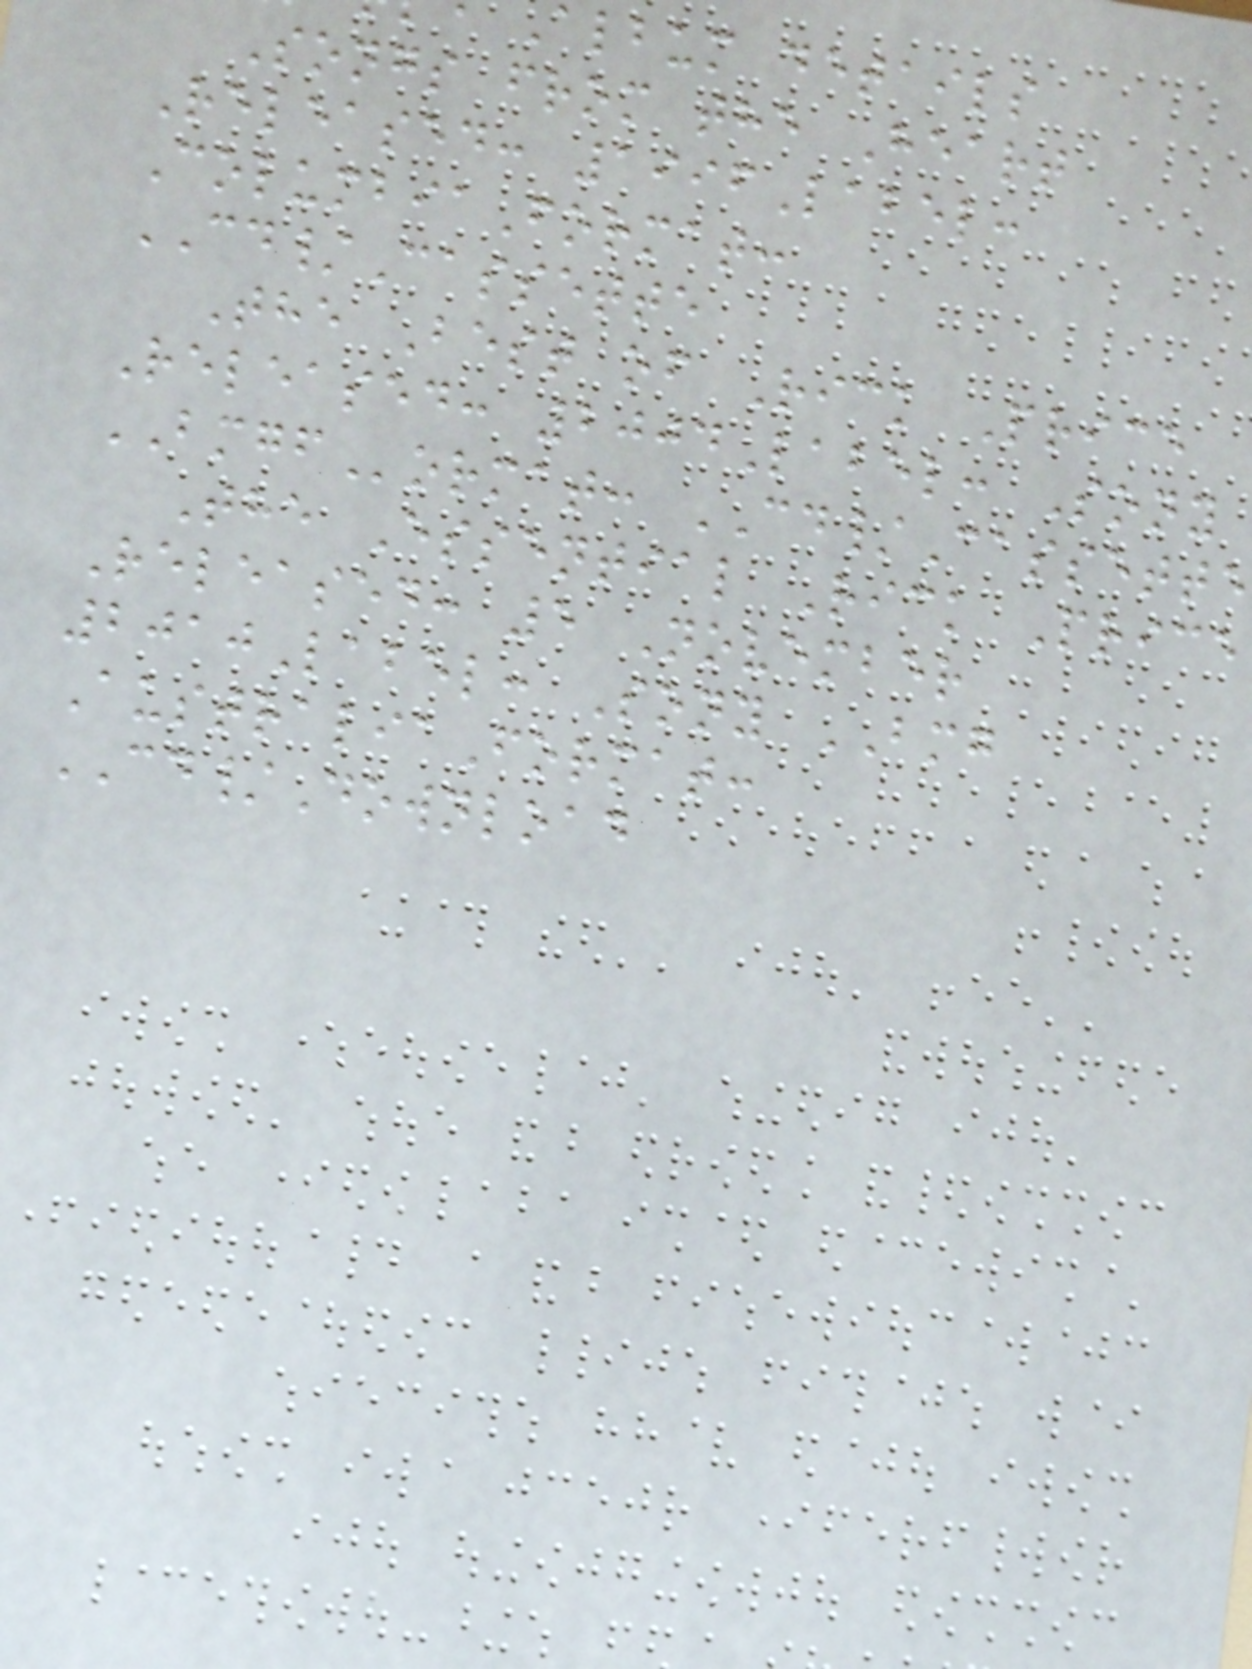album details
Songs from the Heart
Released: 1996Label:
ColumbiaFormat:
CD/Cassette
The Best of Rick Price
Released: 2004Label: Sony
BMGFormat: CD/Cassette
The Essential Rick Price
Released: 5 November
2010Label: Sony BMG
AustraliaFormat:
CD/Download
